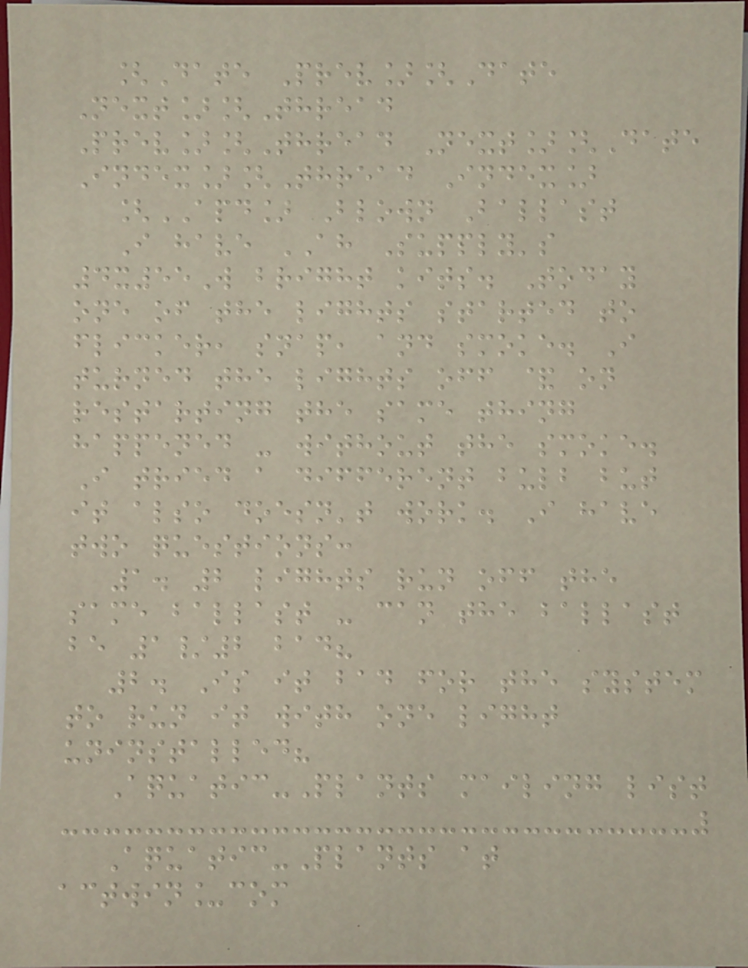[Date Prev][Date
Next][Thread
Prev][Thread Next][Date
Index][Thread Index]
[APD] Blown Ballast
I have AH Supply's
4x55W bright kits. Today
one of the lights started to
flicker, snap, and smoke. I
turned the lights off & on
restarting the same thing
happened - without the smoke.
I tried a different bulb but
it also doesn't work. I have
two questions:
1. 2 lights run off the
same ballast - can the ballast
be 1/2 bad?
2. Is it bad for the system
to run it with one light
uninstalled?
Aquatic-Plants mailing list
Aquatic-Plants at
actwin_com
